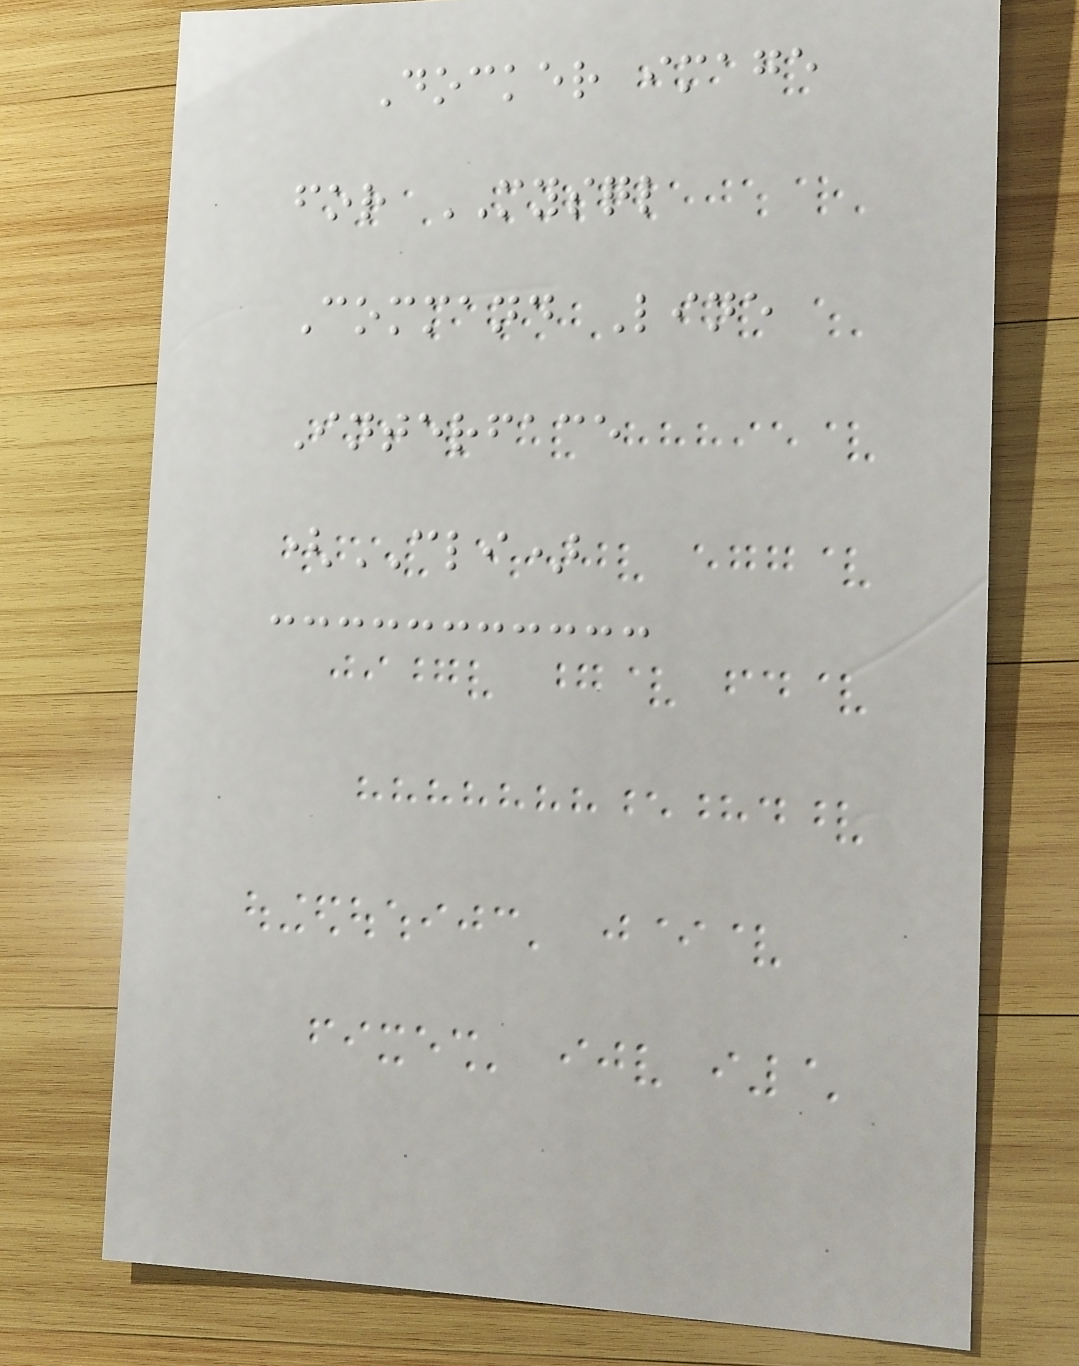Docker image
for MYSQL
Command Line
Interface
(CLI)
